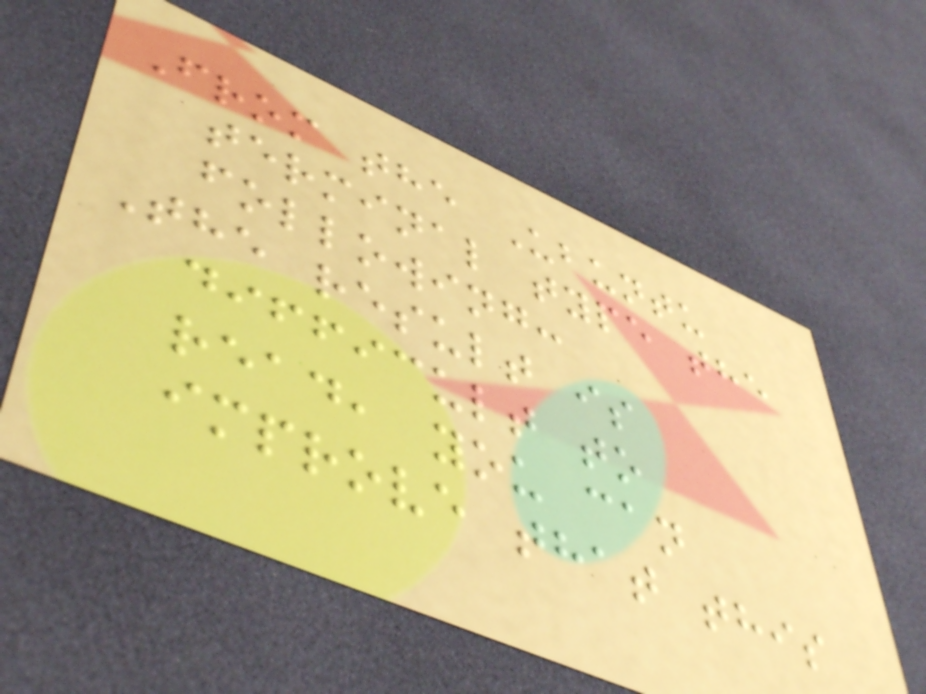From the Ubuntu
terminal type the
following:
The result is
difficult to
read, you can
improve that this
